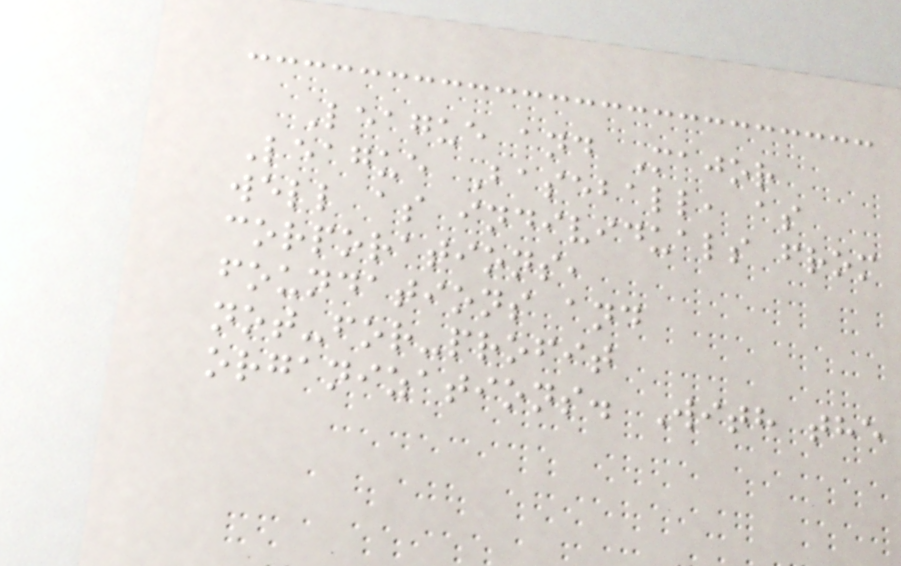League and Major
League Baseball, as
well as individuals from
corporations,
foundations and
not-for-profit
organizations. With the
